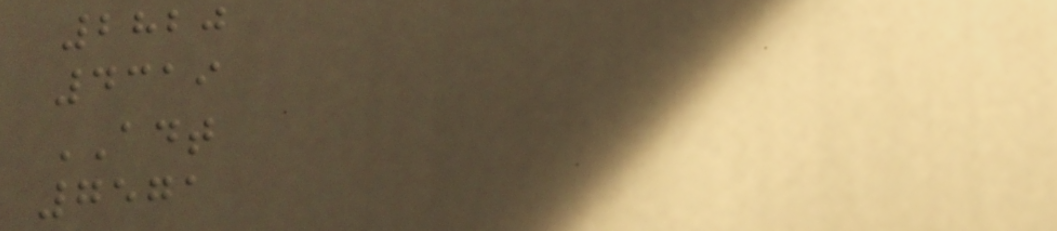2820
4319
ADT
7571
